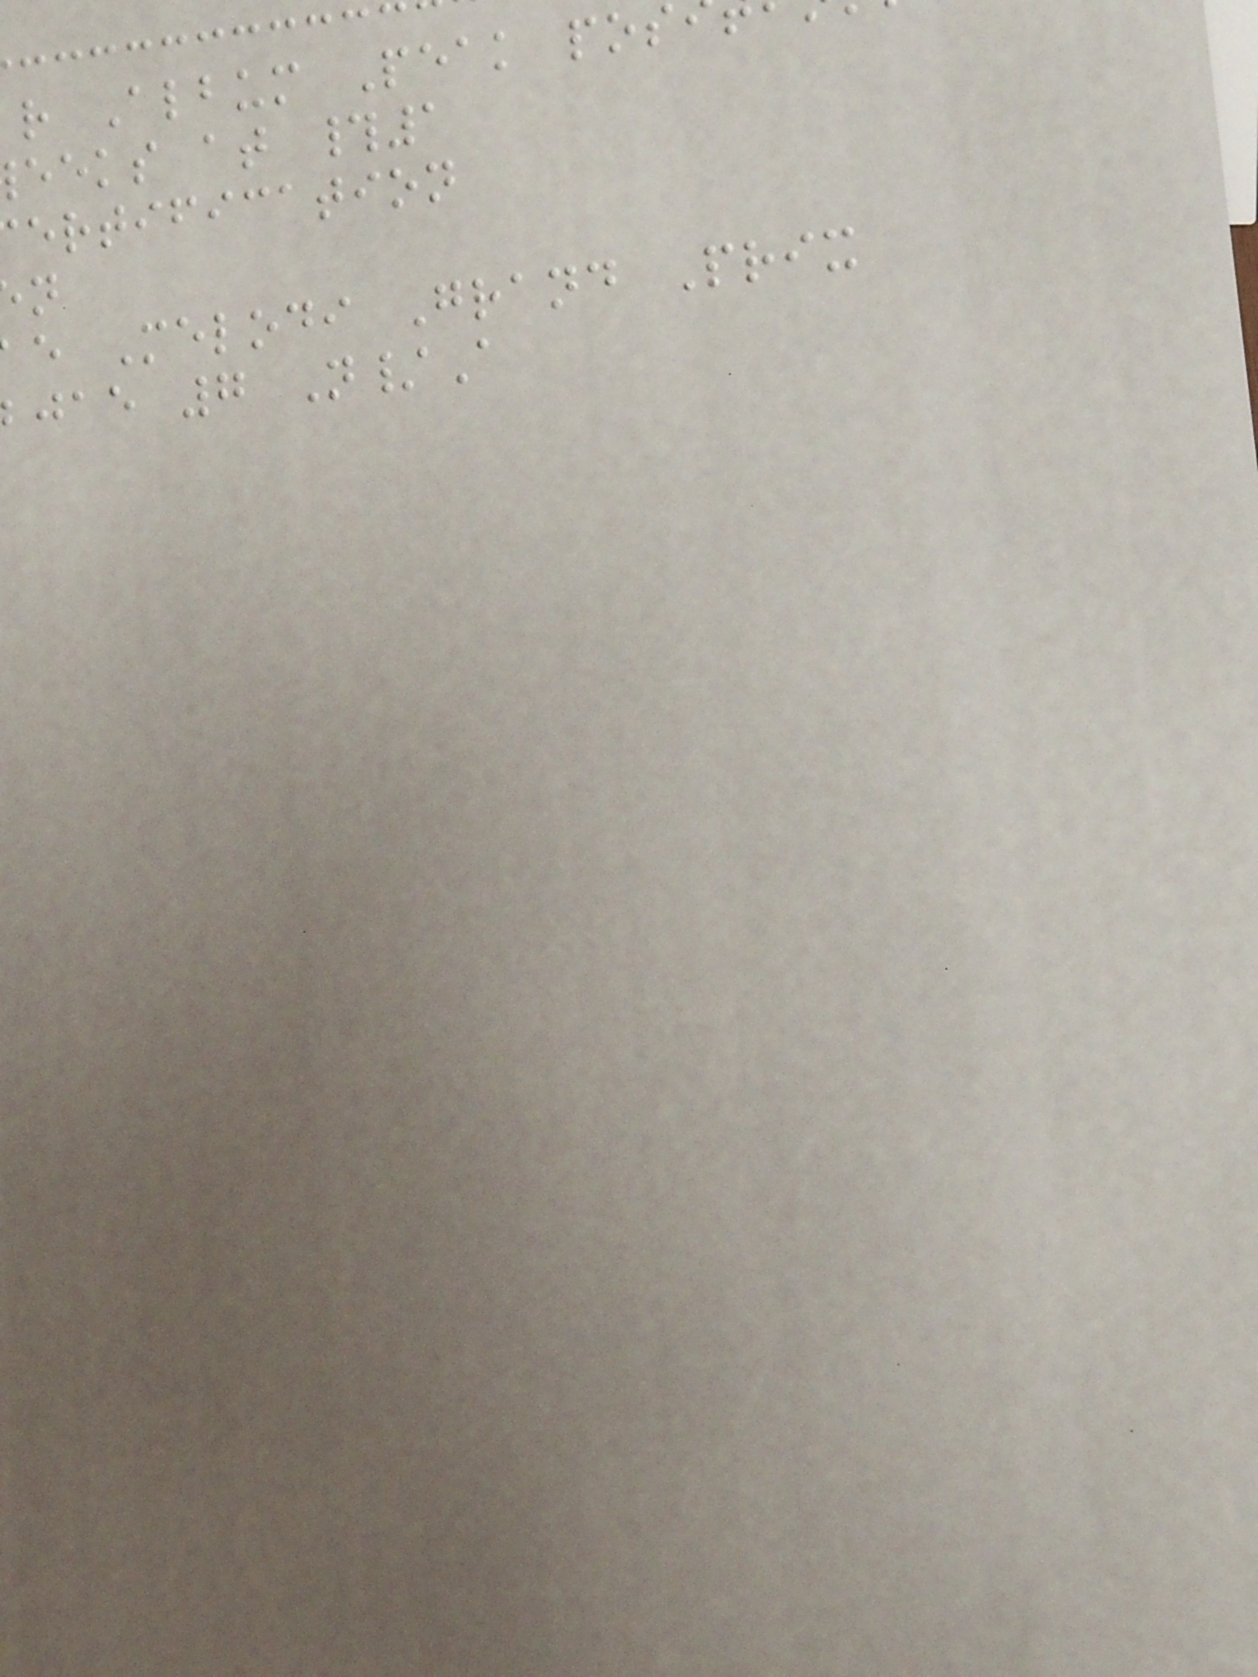r Album Peak pos
eeks at #1
ertification
e Melodi Grand Prix
jae 7 N/A
